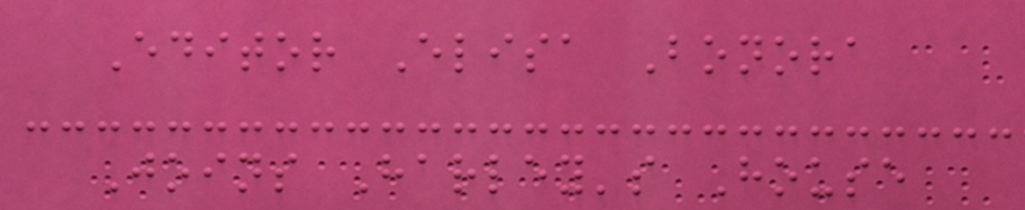Editor Elisa Bonora
Joins Harley's House
